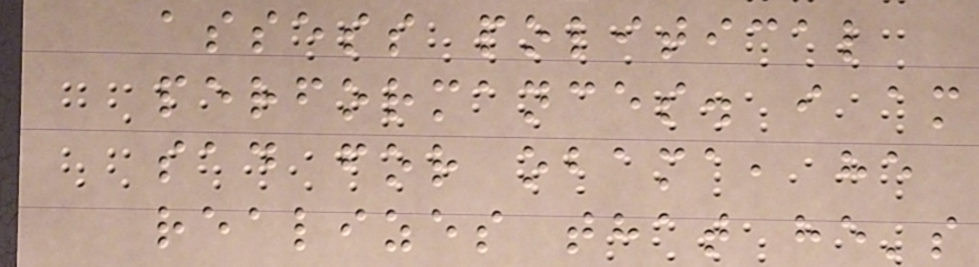assess political
performances. i am
sad for obama, he
realizes that he's
